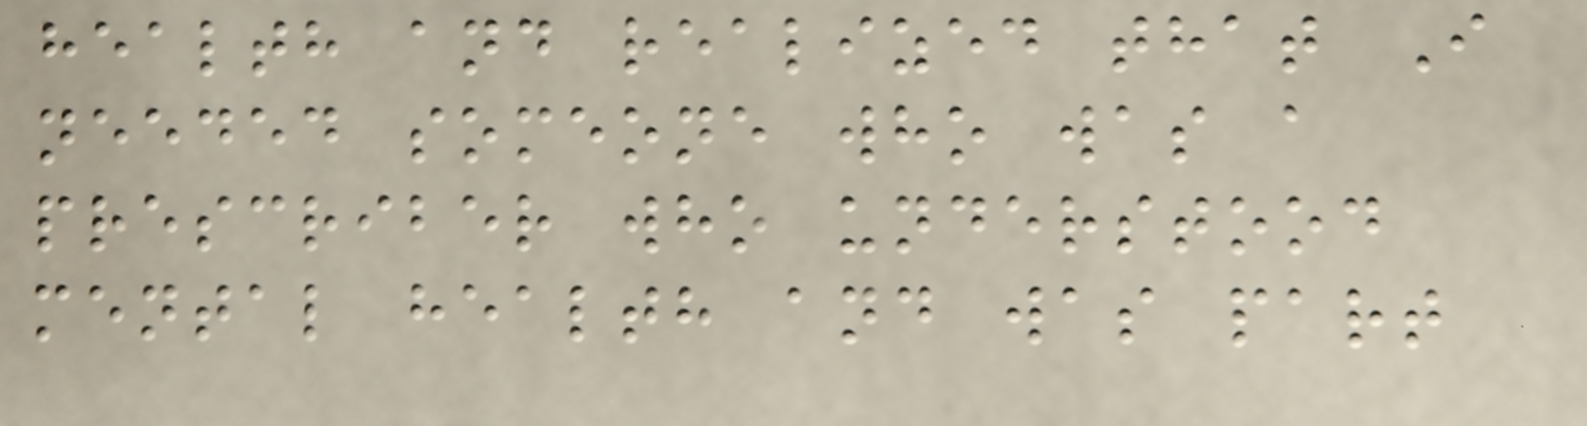health and realized that I
needed someone who was a
prescriber who understood
mental health and was part
